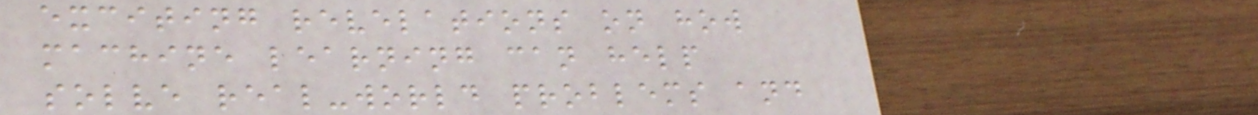exciting revelations on how
machine learning can help
solve real-world problems and
